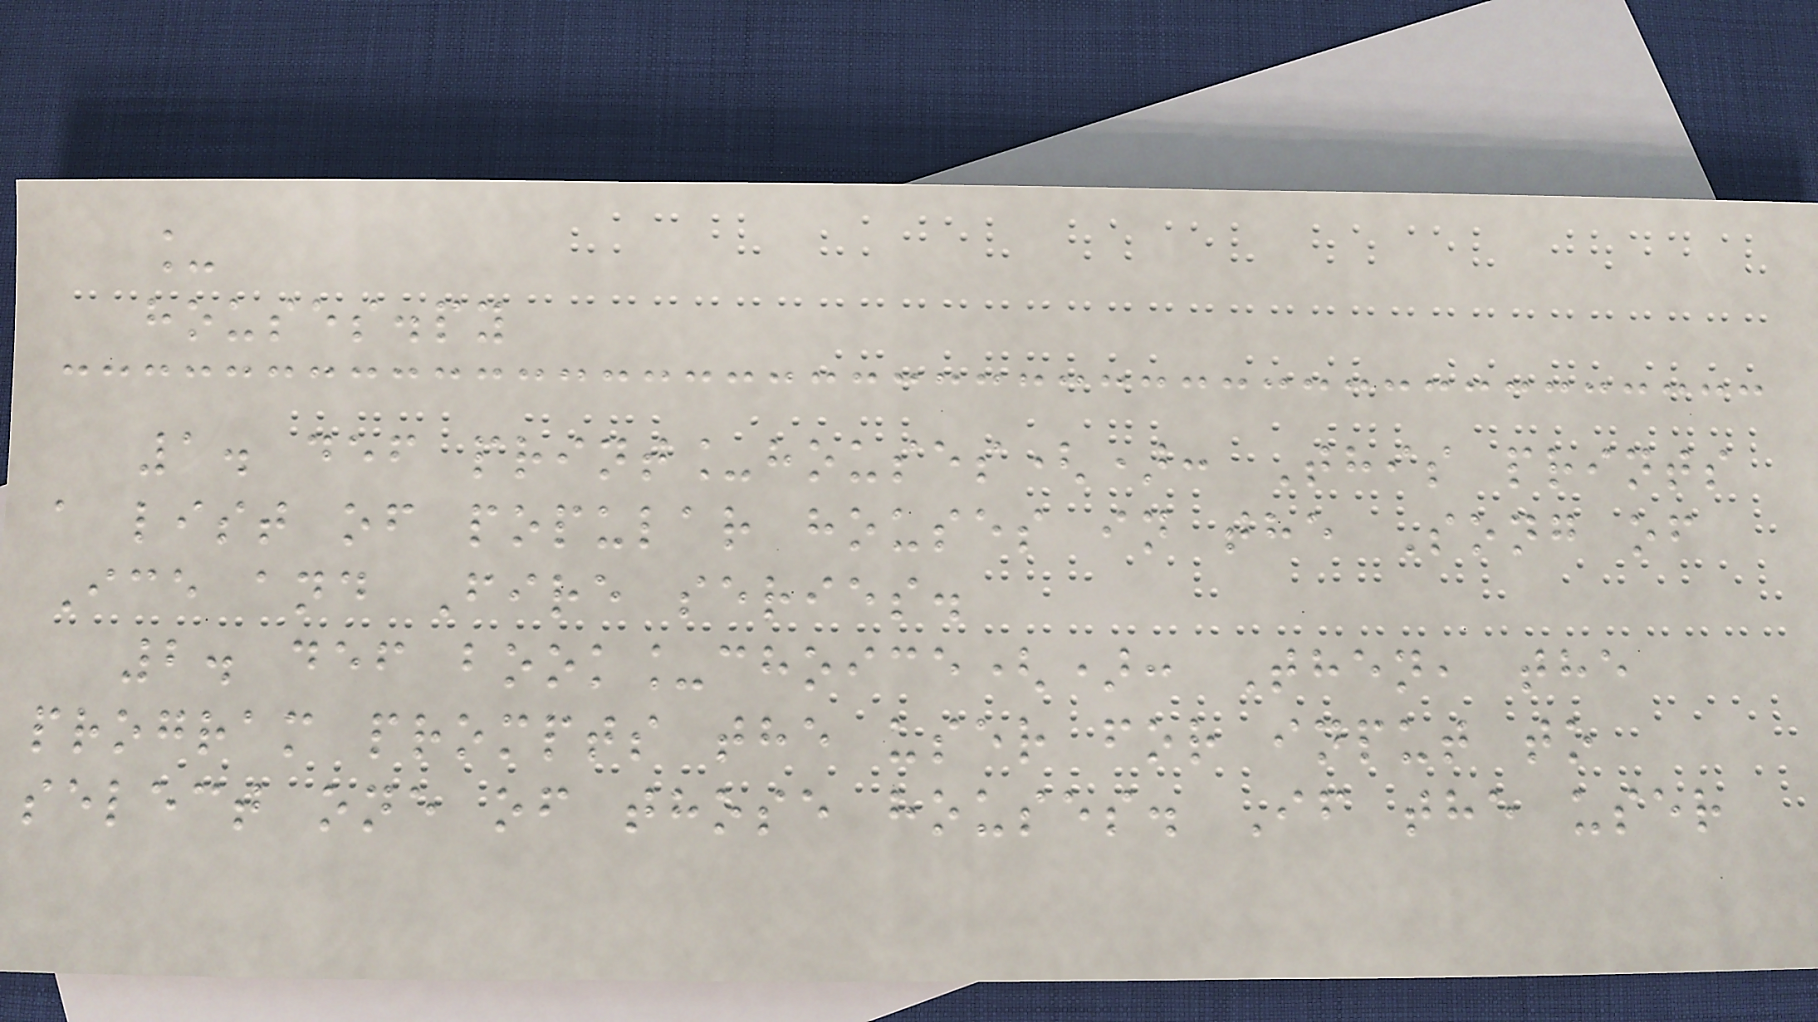_
houses.py
1. def print_houses(): This prints
a list of popular houses in the Song of
Ice and Fire series.
2. def book_choice(): Then, the
program prompts the user for input to
select one of those houses. If the user
